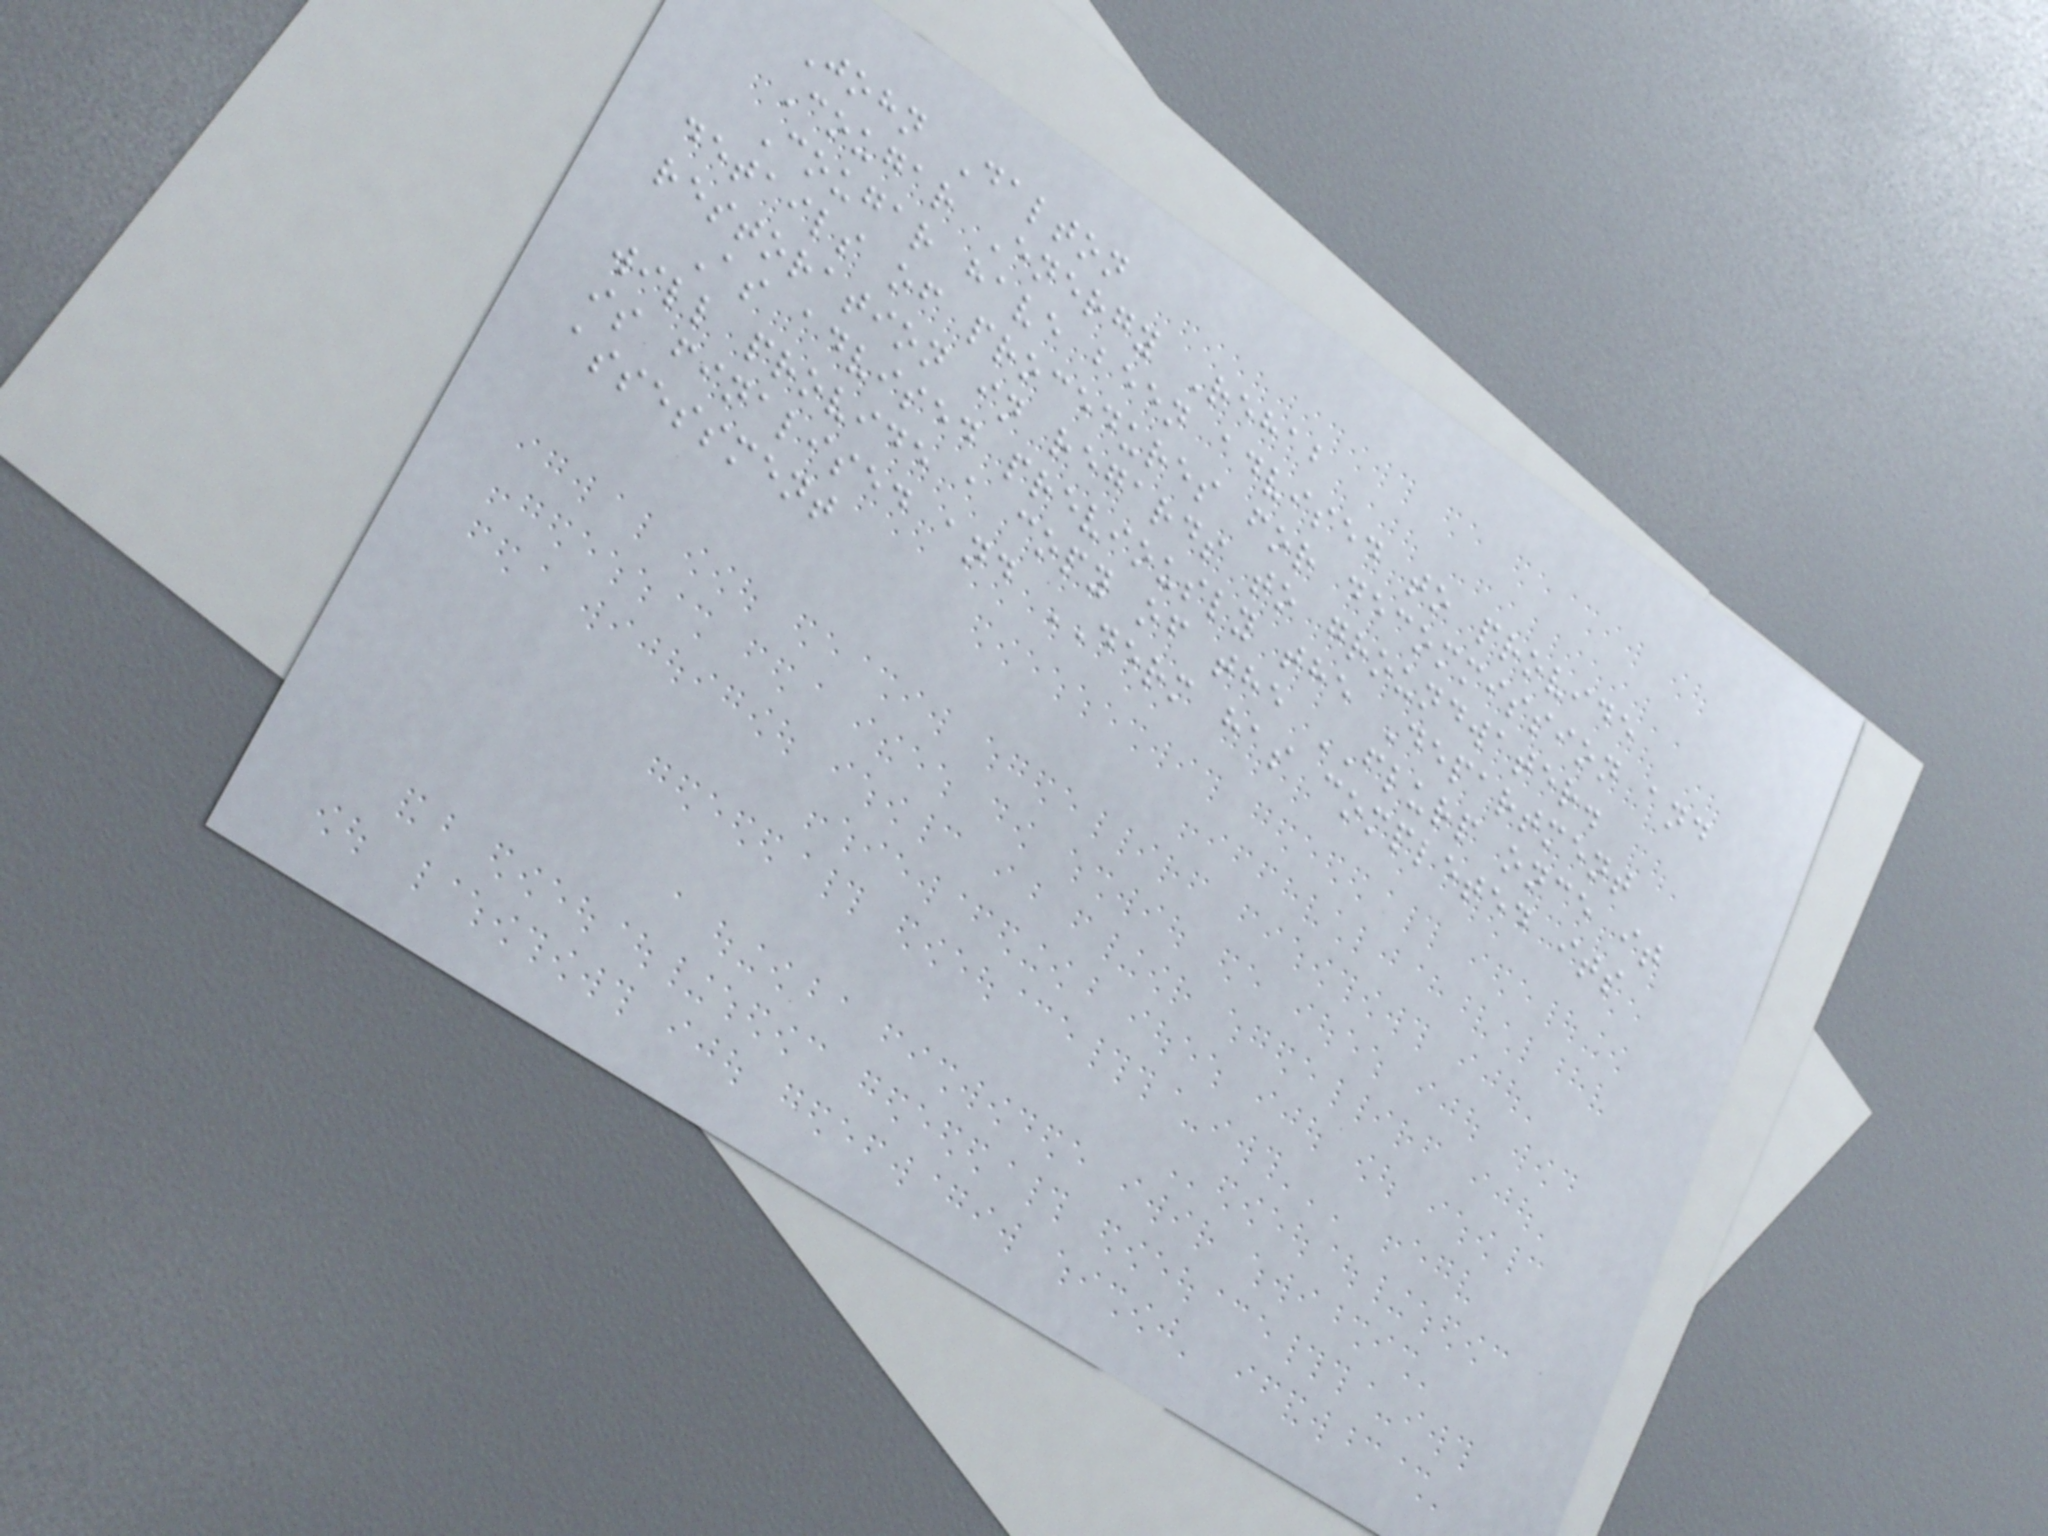John Dalton
Cougar Energy Rehab
Cougar have been advised to provide
details of procedures for decommission and
restoration in regards to groundwater.
As advised previously the Department
will provide a copy of the FLURP once it
is finalised and DERM has completed its
assessment
